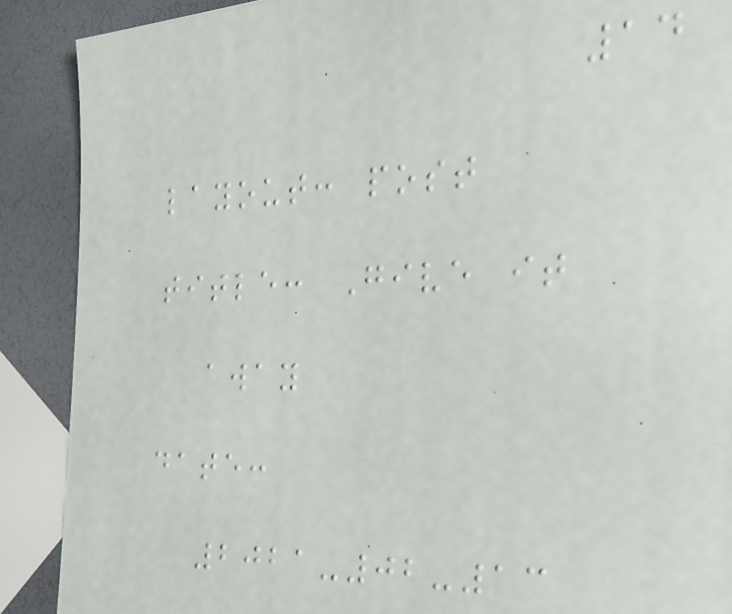14
layout: post
title: Give it
away
date:
2021-02-13
